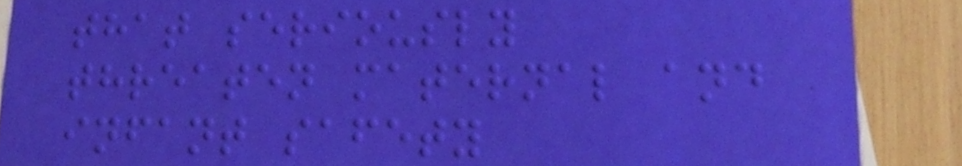that seriously
threaten maternal and
infant safety
